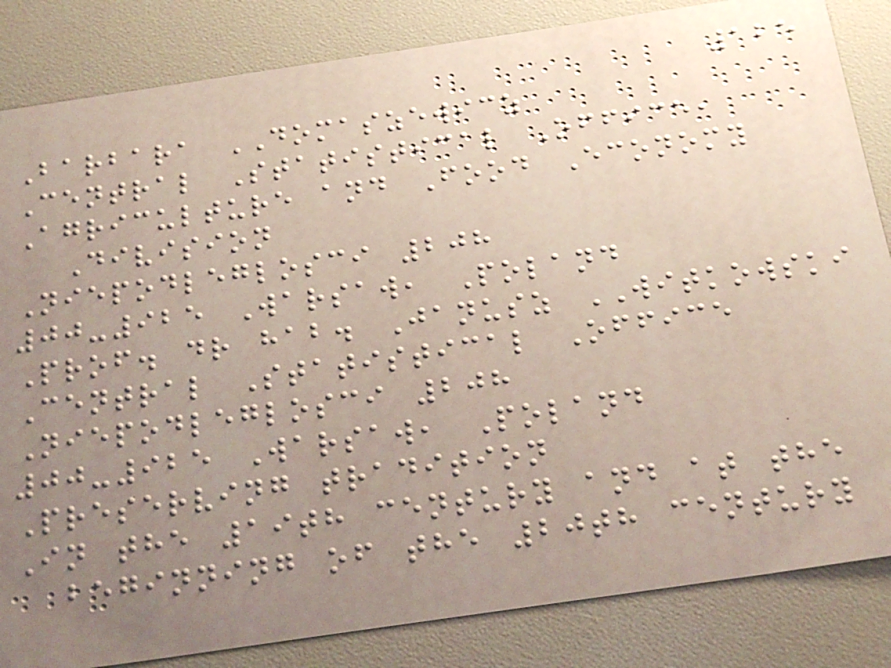125
Barbara DOMASZEWICZ
Central Statistical Office,
Agriculture and Food Economy
Division
Niepodleglosci 208
00-925 Warsaw, Poland
Prof. dr hab. Janusz WITKOWSKI
Central Statistical Office
Niepodleglosci 208
00-925 Warsaw, Poland
Preserving tradition
In the 19th century and at the
beginning of the 20th century
